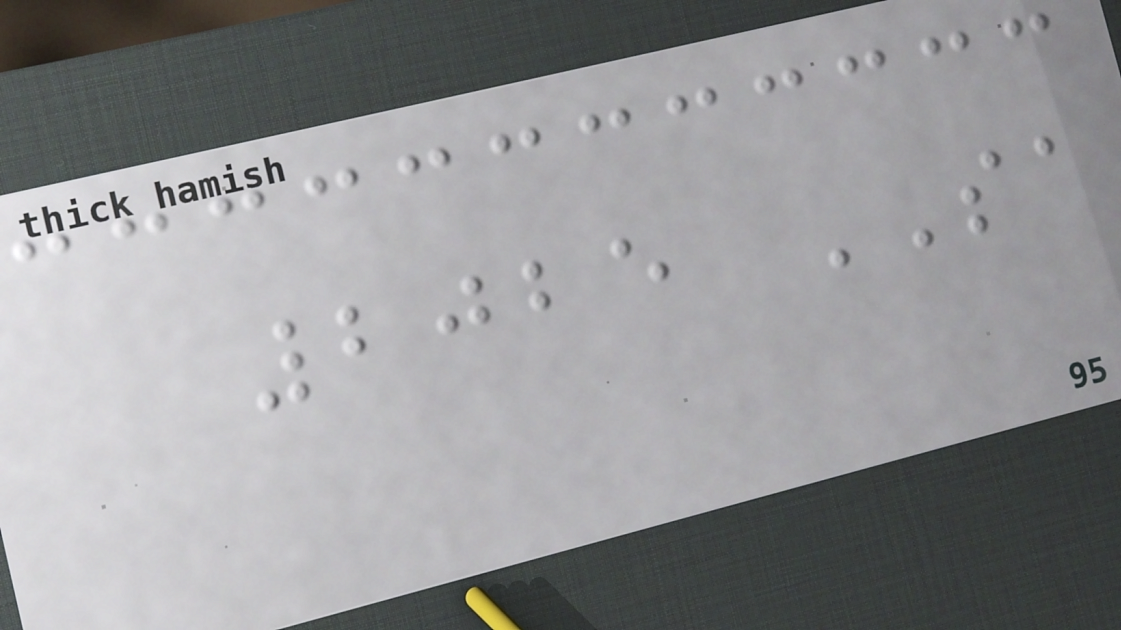2025 SA
